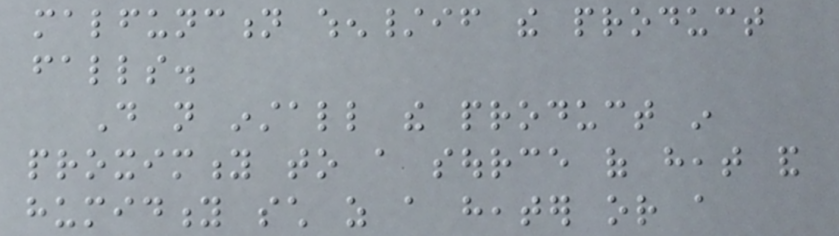malfunction when/if the product
falls.
Do not install the product in
proximity to a source of heat and
humidity such as a heater or a
